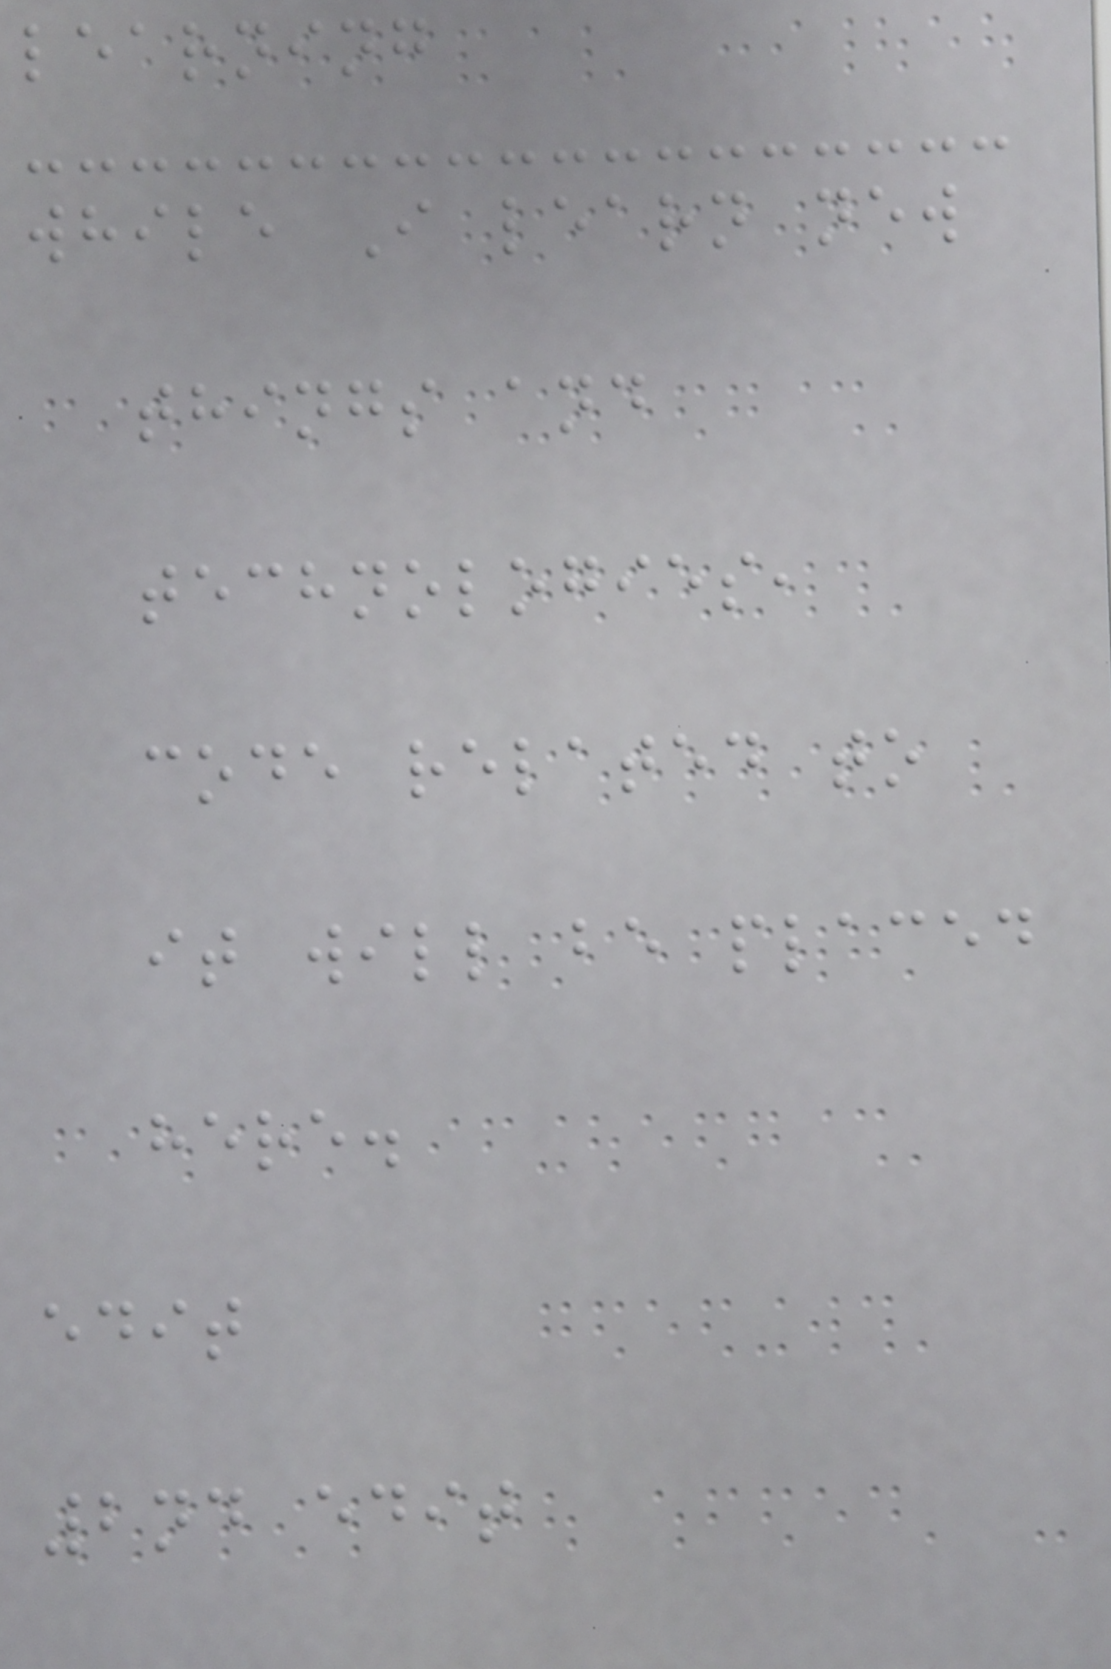learning
while I learn new
things and
technologies,
code related to
it will be placed
here.
edit
2nd edit
